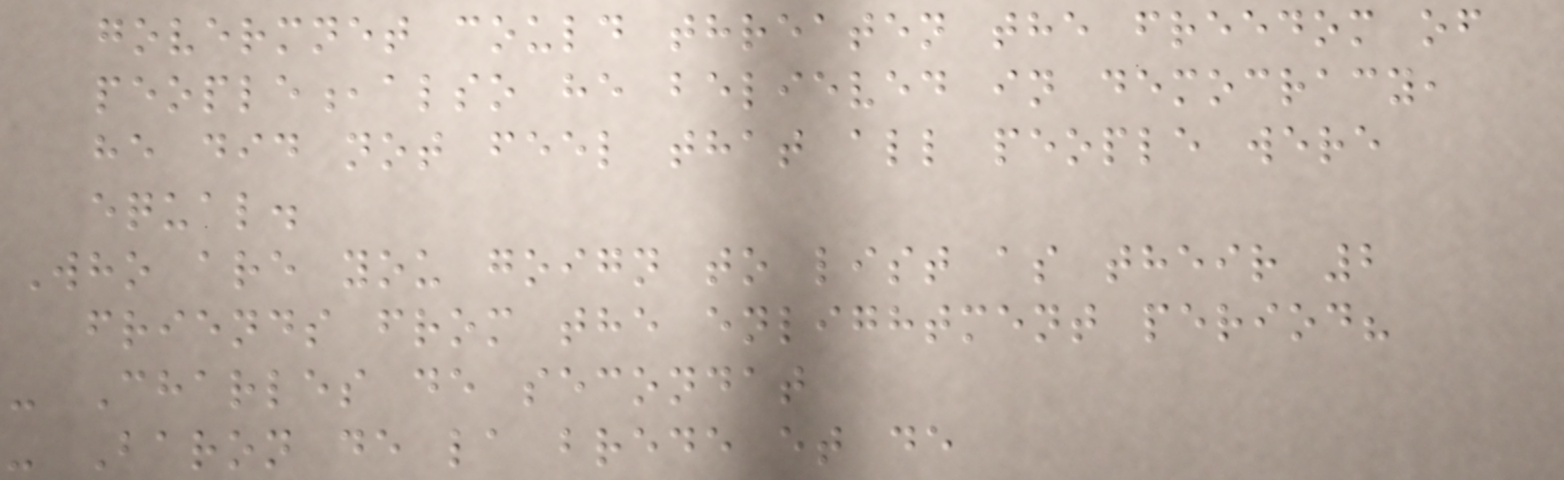govermnet could threaten the freedom of
people,also he believed in democracy,
he did not feel that all people were
equal.
Who are you goign to list as their 2
friends from the enlightment period?
- Charles de secondat
- Baron de la brede et de
